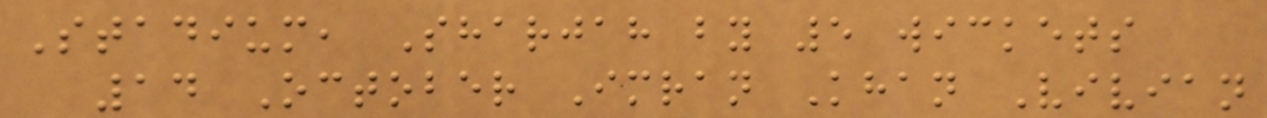Stadium, Sharjah by 5 wickets
14 October Imran Khan Vivian
